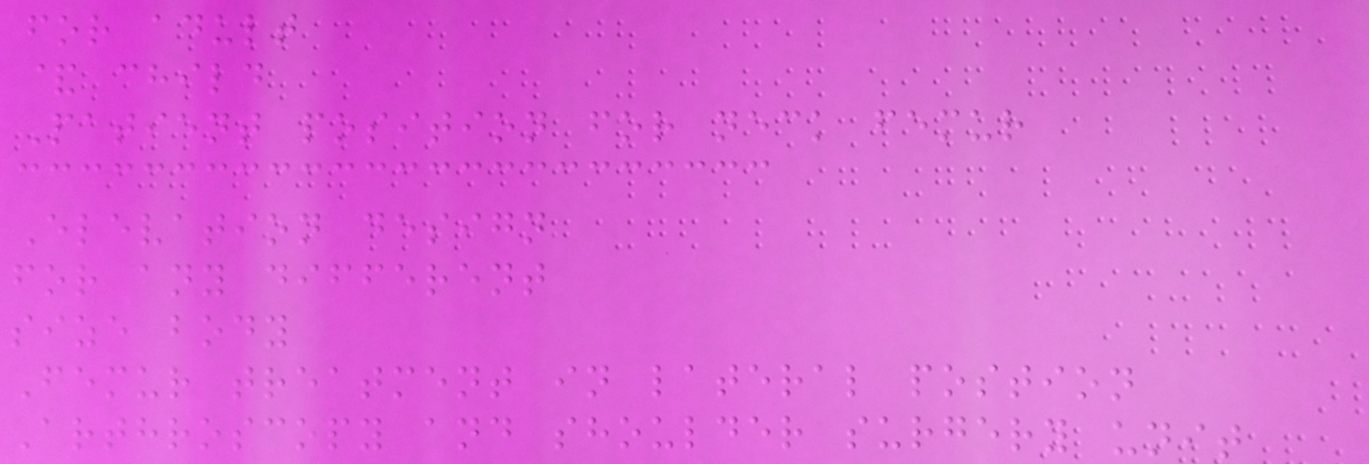for adult
& child
Patient position for neck femur
Elevation design
for any different
size body
Femur treatment in lateral postion
Arthroscopy and shoulder surgery unit
